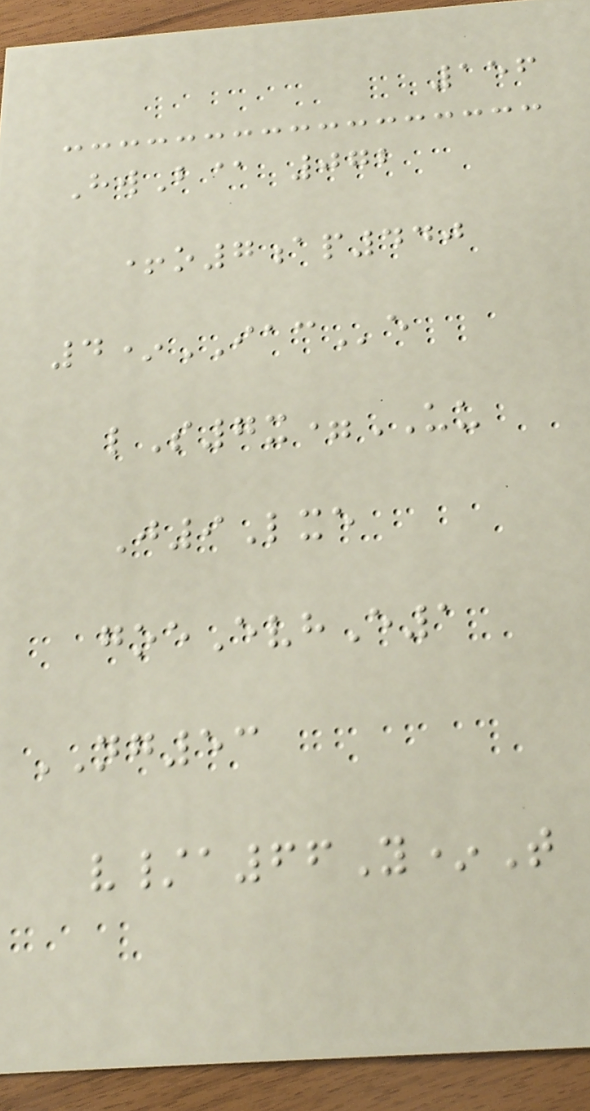156
HwB@ 072
+o7ap440
4*IACe
lS7x=UU
J9Lxe
goeEvhE1
NG53
v/a66Y*T
